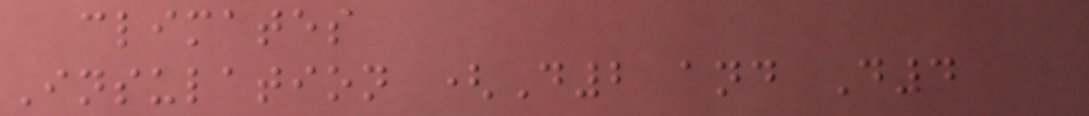climates
Insulation (D2 and D4
